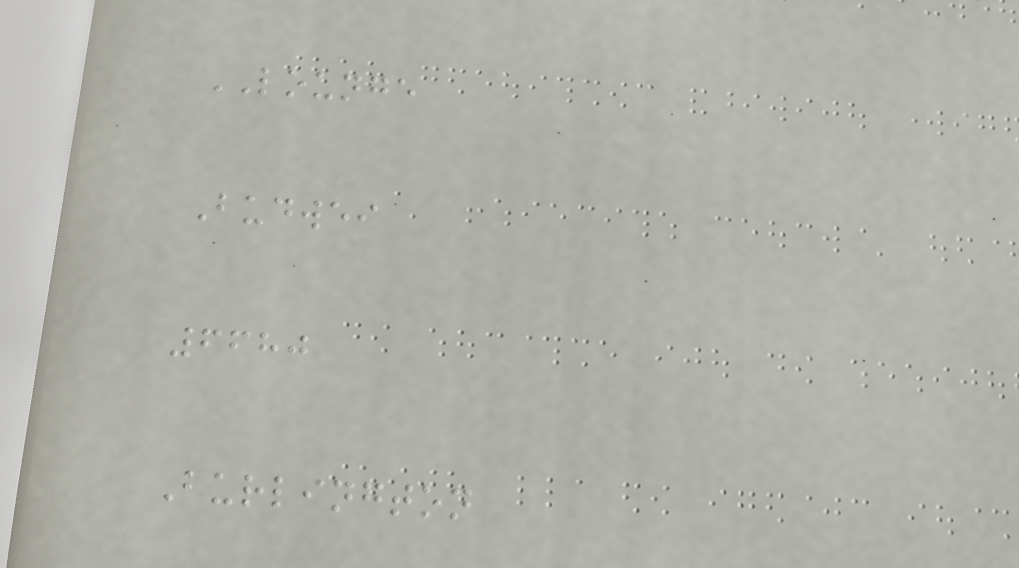LOUNGE
Budwei
6680
Burlington
